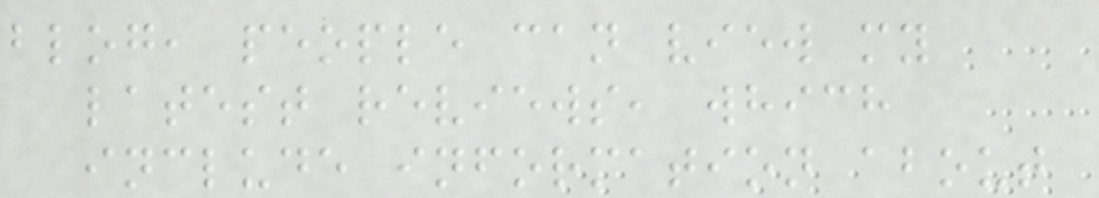blog, people can view my
latest reviews, which
include information about
